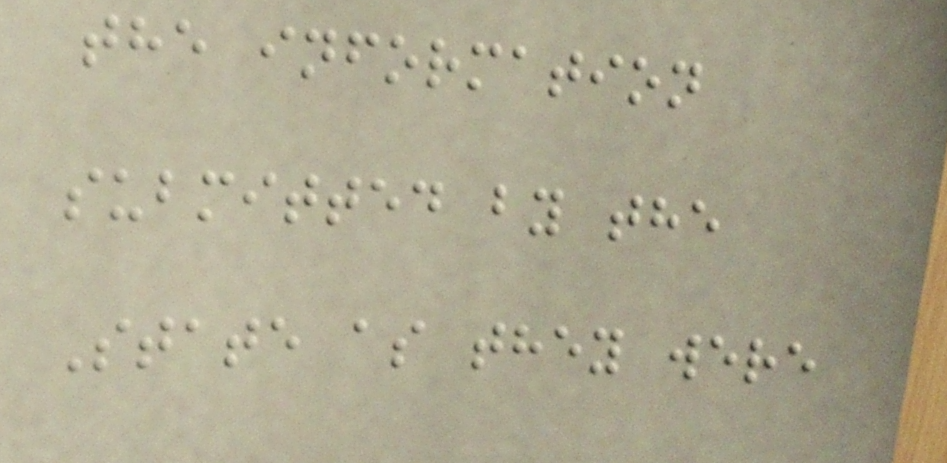the information
submitted by the
State as they were
